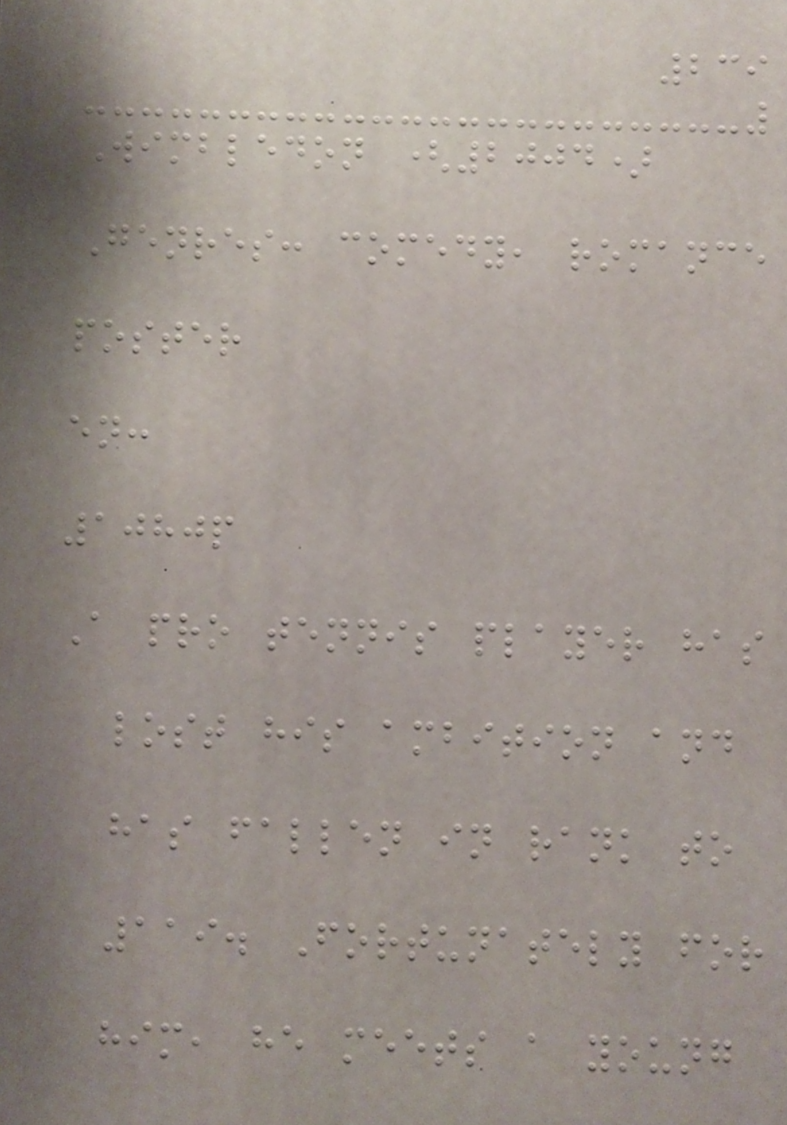239
Wimbledon (2004)
Genres: comedy, romance
poster
en:
1080p
A pro tennis player has
lost his ambition and
has fallen in rank to
119. Fortunately for
him, he meets a young
